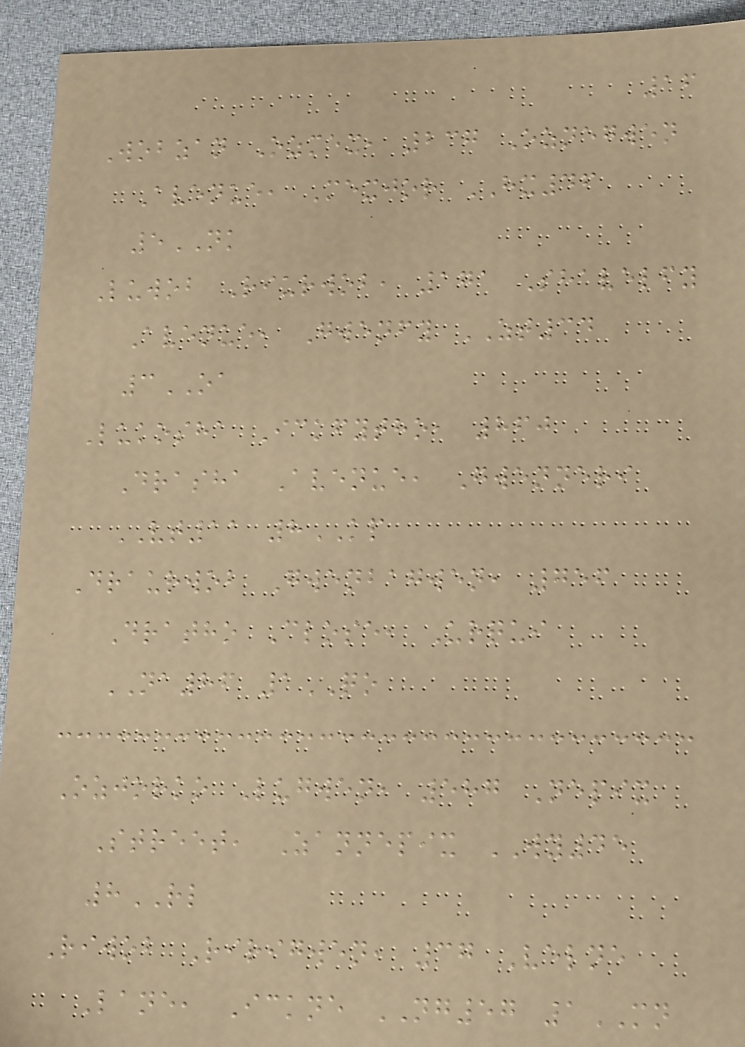16
Wobzan Ozmex, 237 Oznegwen
Avenue, Mexjor HX46
5NK
Luwob Riurwob, 171 Shavelfy
Avenue, Gwenfy ZT34
3OA
Lukosha Ickfytho, 860
Drasha Avenue, Gwenneri
VT11 8KP
Draurwob Gwenbagwen, 756
Dratho Close, Urqui
NA86 1QO
Ozjorko Lugwen, 587 Nepix
Street, Zannepix WY45
8RL
Riwob Ririgwen, 37 Velne
Lane, Ickne NG57 1MN
